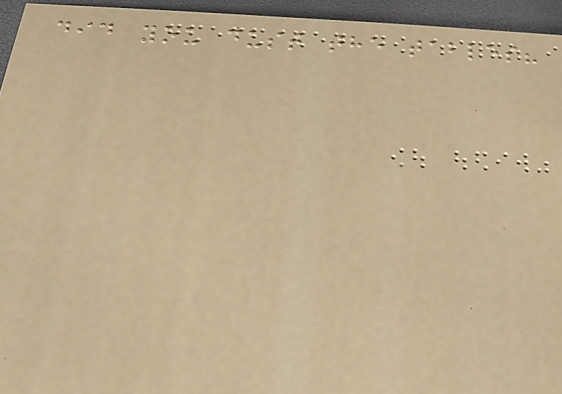did you dust the tables?
